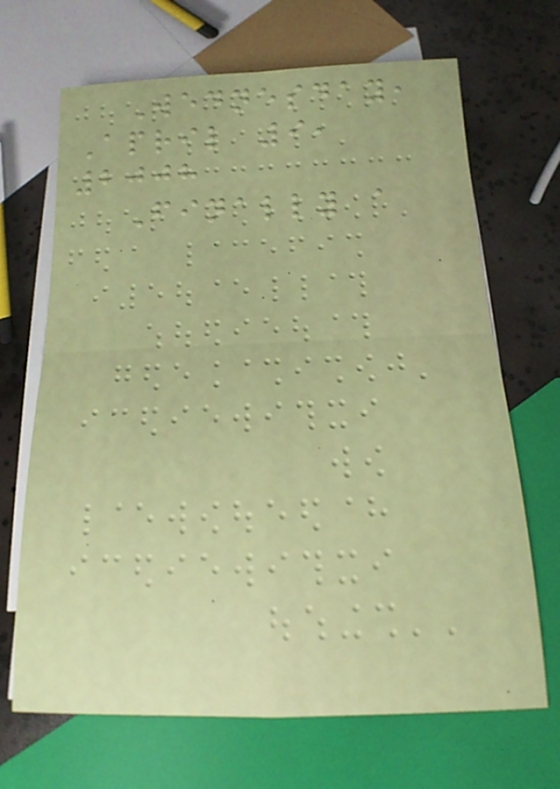Wednesday,
April 9,
2008
Finally a
